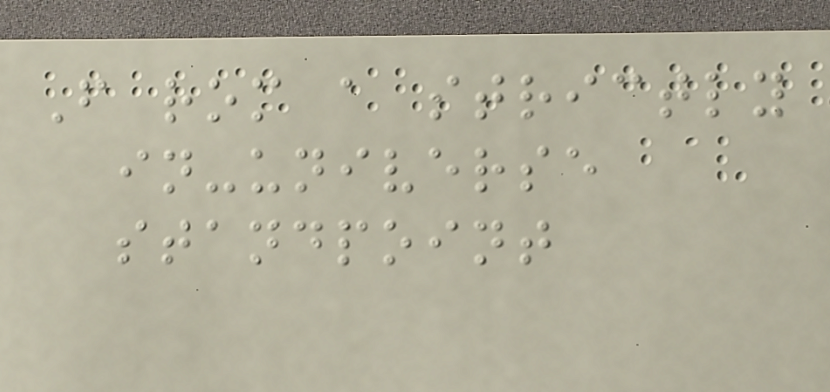F rom a strictly
in-universe
standpoint
